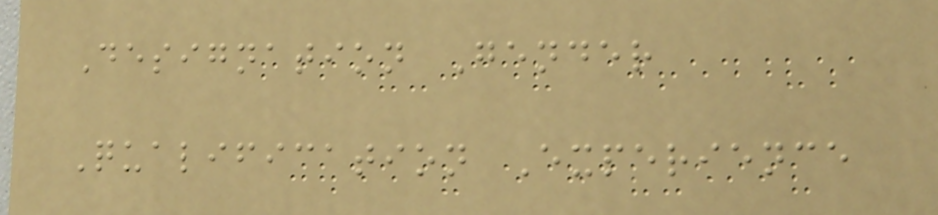Designation Gender
Qualification Experience
